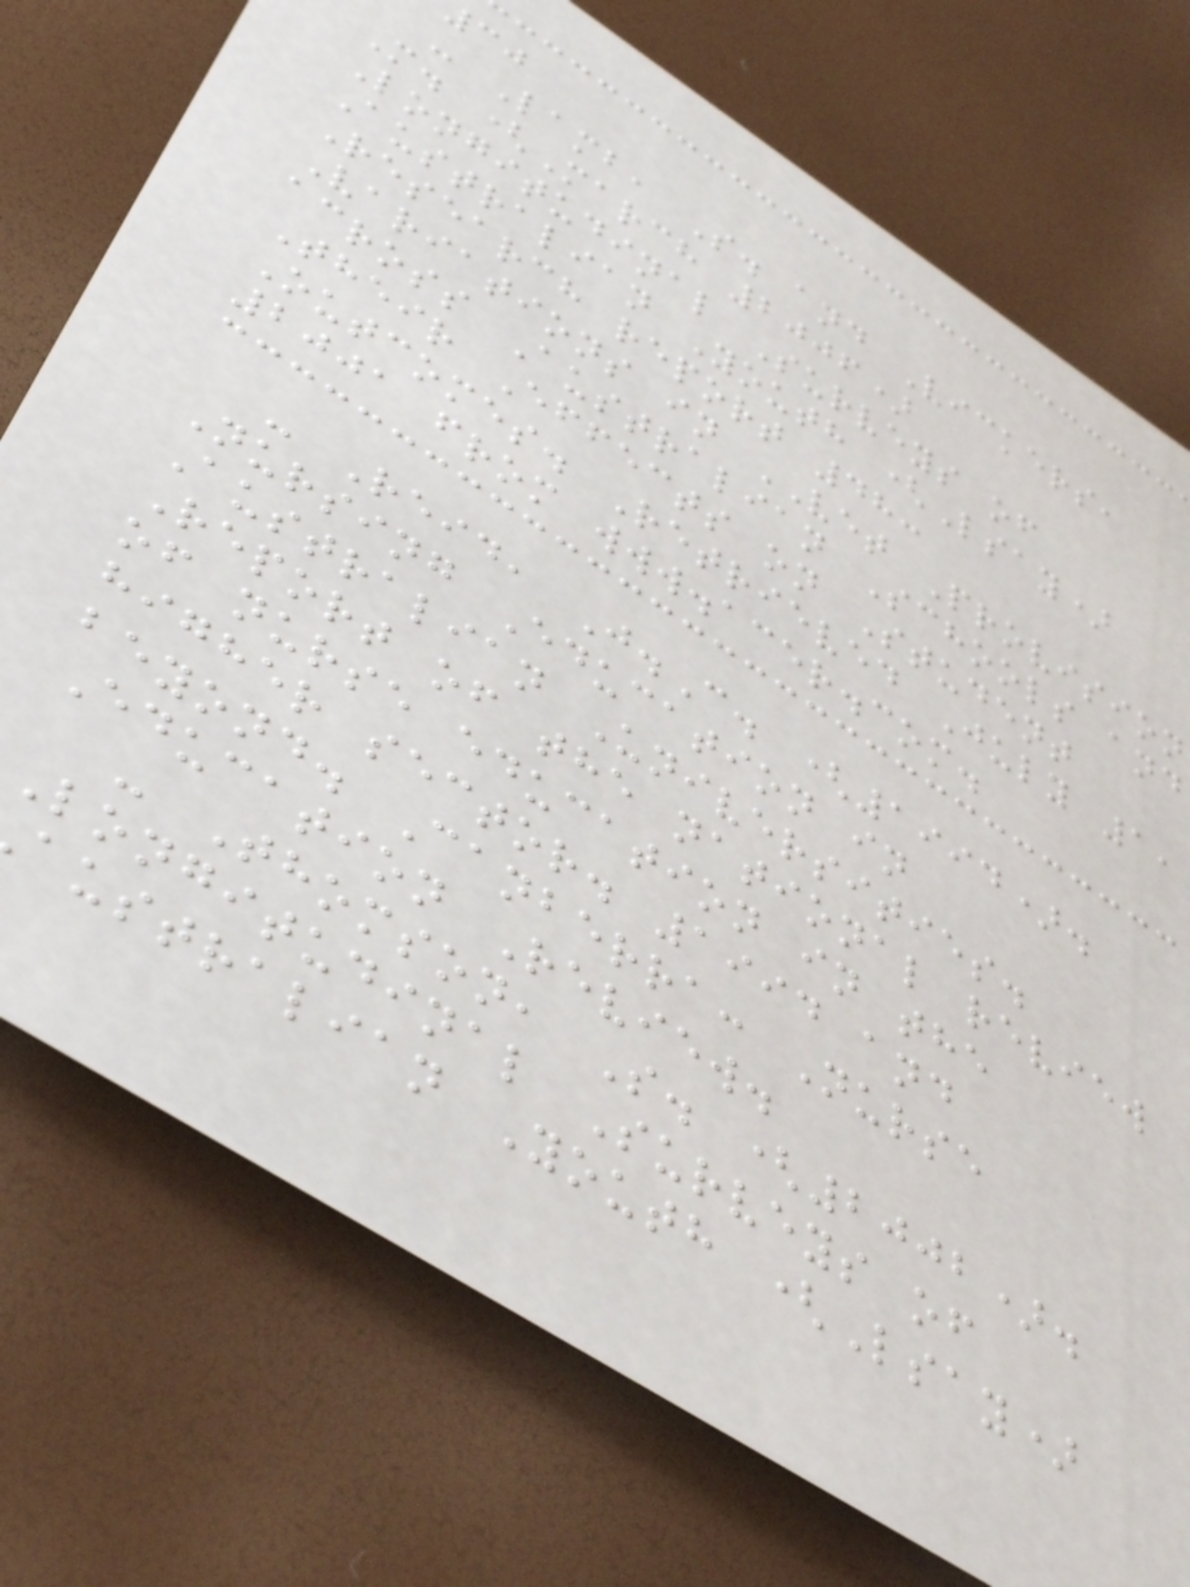30
- Lamb, S. and Vickers,
M. (March 2006)
Longitudinal Surveys of
Australian Youth (Lsay)
Research report 48:
Variations in VET Provision
across Australian Schools and
Their Effects on Student
Outcomes. Retrieved July 1,
2001 from www.acer.com.
- Reid, J.C. (1994).
Nursing Education in
Australian Universities.
Report of the national review
of nurse education in the
higher sector. 1994 and
beyond. Canberra: Nurse
Education Review.
- Thomson, S. (2002).
Longitudinal Surveys of
australian Youth (Lsay)
